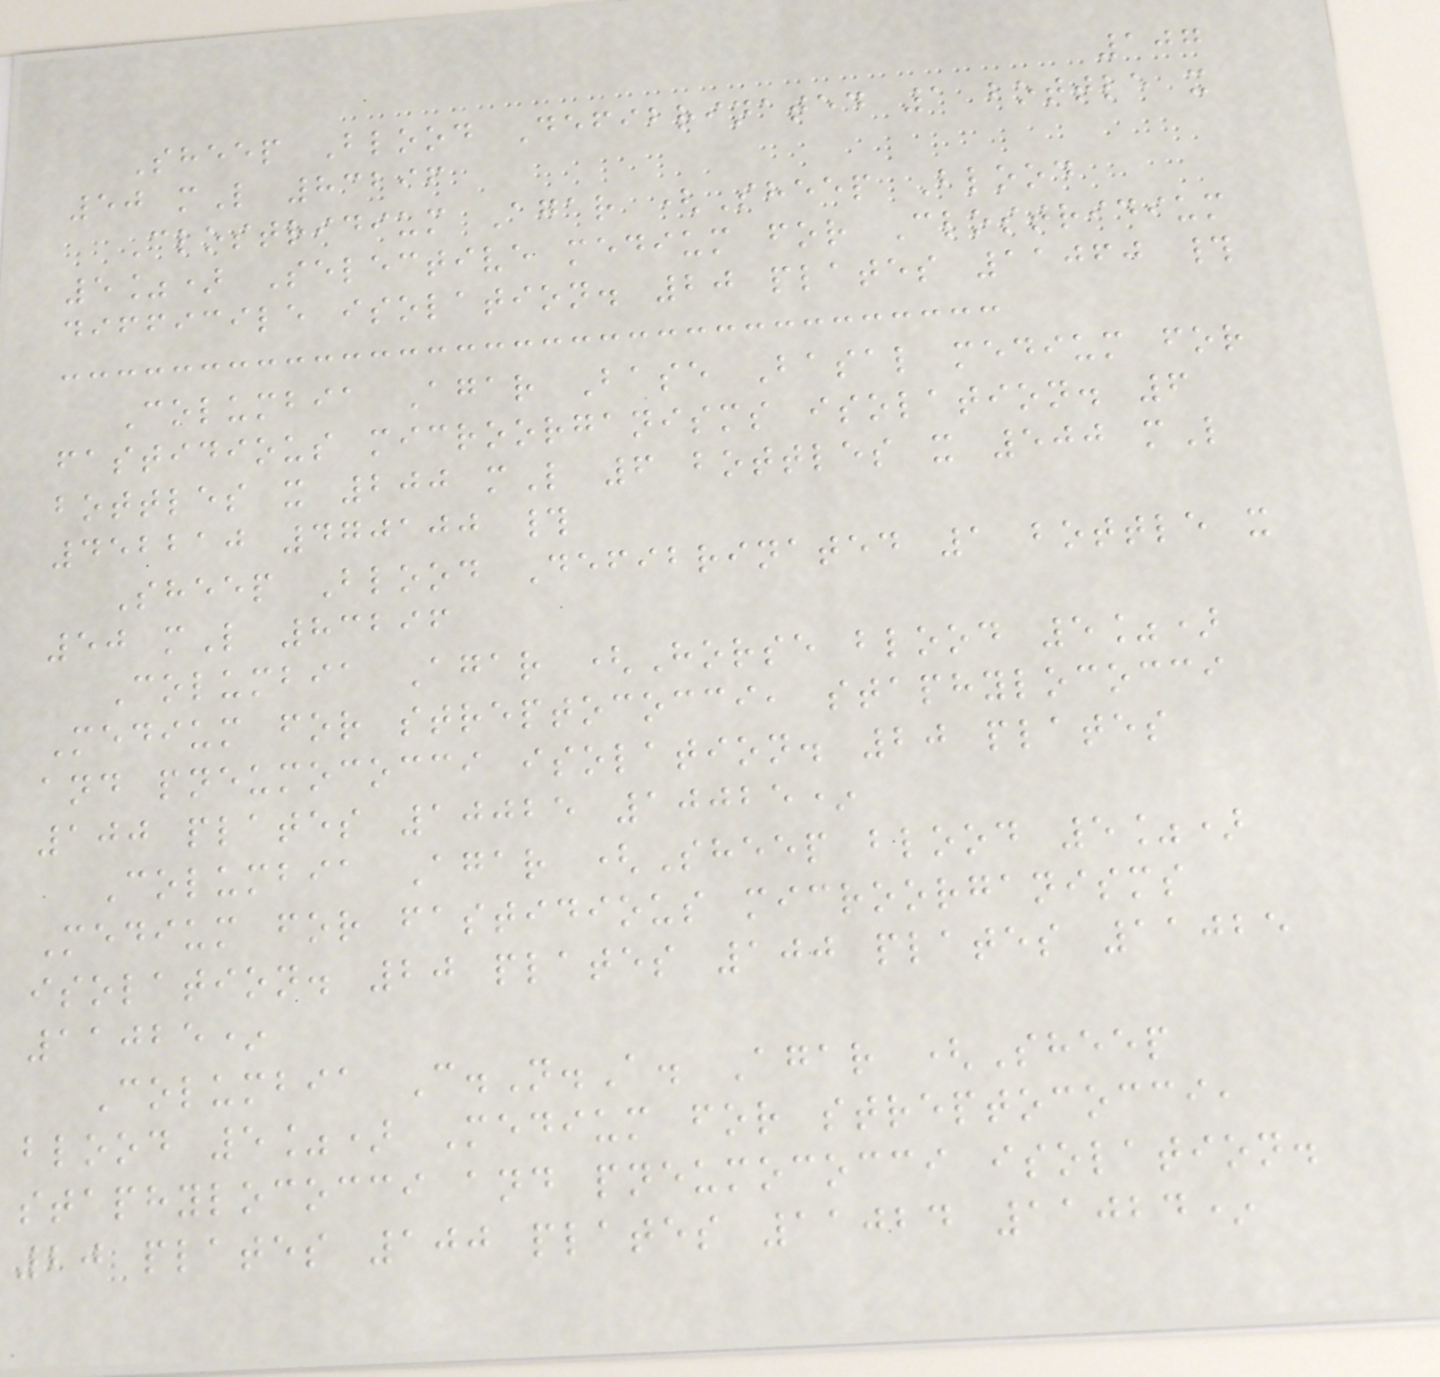107
Sheep Blood Defibrinated 1 bottle x
50 mL 83296
Clostridium Agar (Sheep Blood
5%) Selective medium for Clostridium
difficile isolation. 20 plates 11060 #
Columbia Agar Base Basal medium for
fastidious microorganisms isolation. 6
bottles x 200 mL 6 bottles x 500 mL
452210 470100 #
Sheep Blood Defibrinated 1 bottle x
50 mL 83296
Columbia Agar (Horse blood 5%)
Medium for streptococci, staphylococci
and pneumococci isolation. 20 plates
100 plates 10025 10025*
Columbia Agar (Sheep blood 5%)
Medium for fastidious microorganisms
isolation. 20 plates 100 plates 11025
11025*
Columbia C.N.A. Agar (Sheep
blood 5%) Medium for streptococci,
staphylococci and pneumococci isolation.
20 plates 100 plates 11024 11024*
